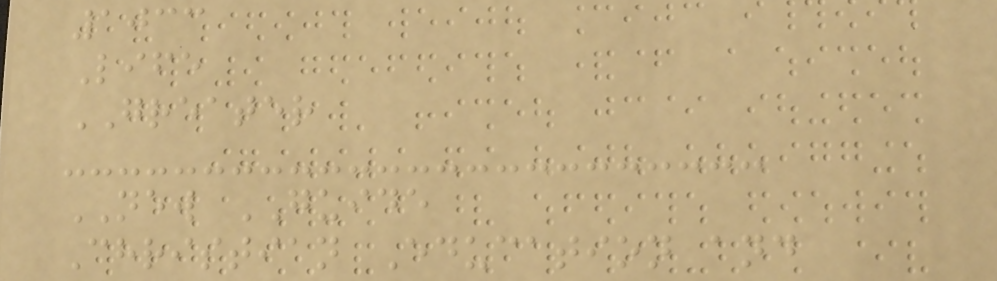1033
Life
GREATER
NEW GUIDE
Christian Education and
